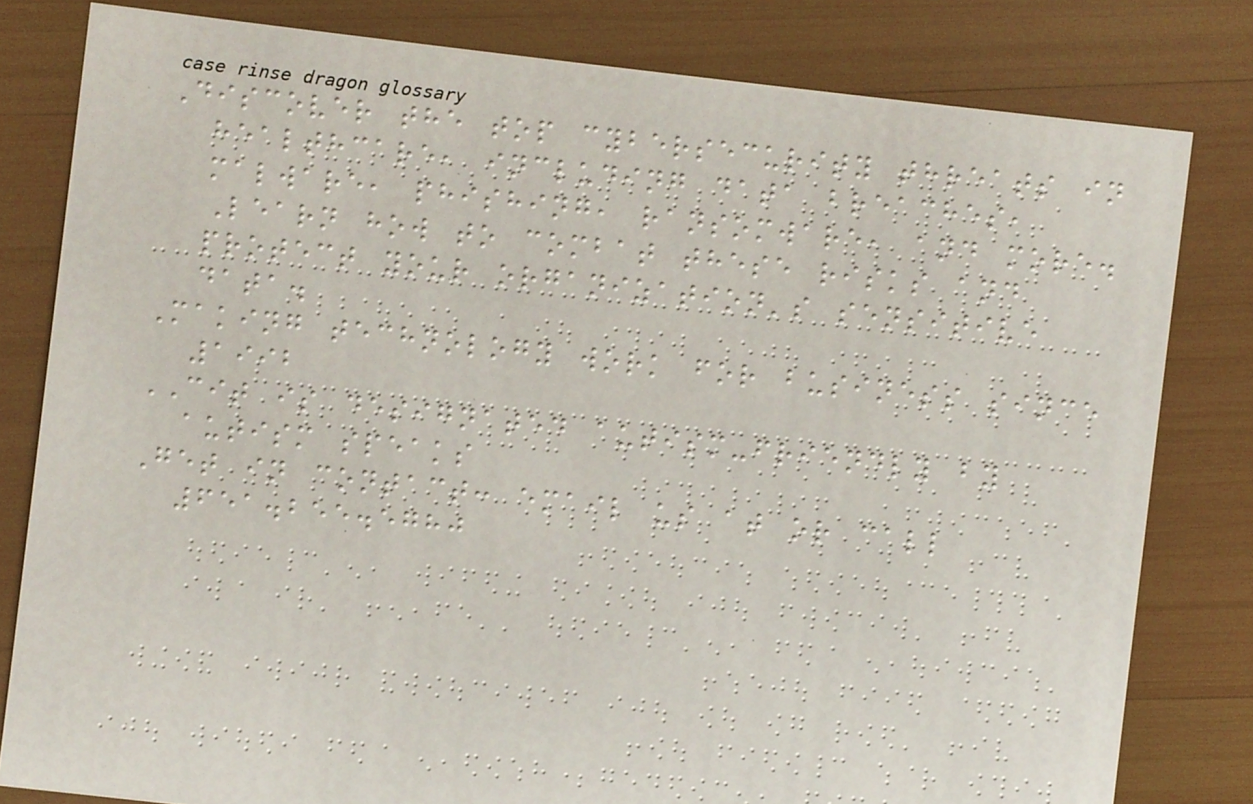Discover the top cybersecurity threats in
healthcare, including data breaches,
malware, phishing, ransomware, and more.
Learn how to combat these risks and
protect your organization's sensitive
data.
Making technology work for business since
1992
CIT is designated autism-friendly by
autism speaks
Get in contact: email us at or call
651.255.5780
